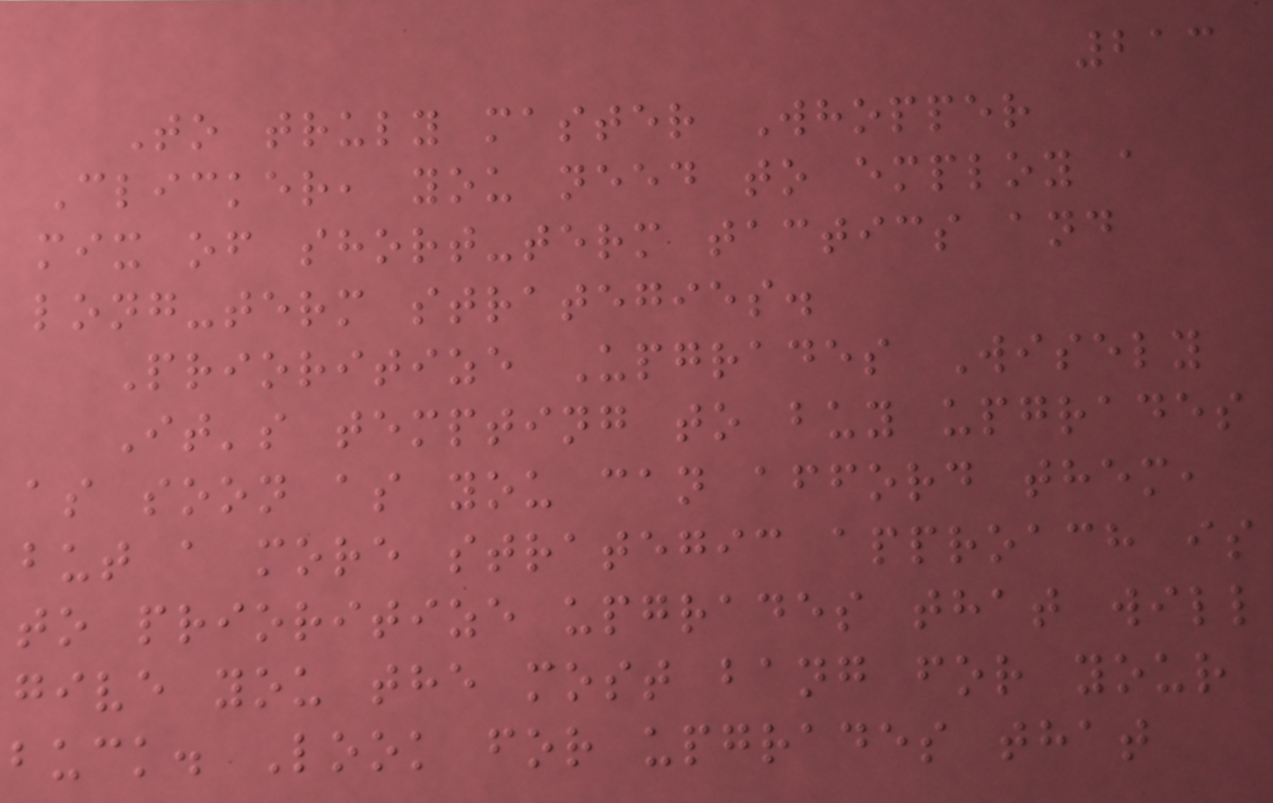213
To truly master Whopper
Clicker, you need to employ a
mix of short-term tactics and
long-term strategies.
Prioritize Upgrades Wisely
It's tempting to buy upgrades
as soon as you can afford them,
but a more strategic approach is
to prioritize upgrades that will
give you the most bang for your
buck. Look for upgrades that
